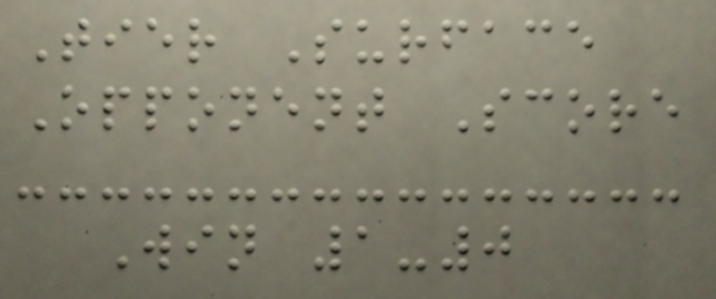Tier Surface
Opponent Score
Win 1-0
